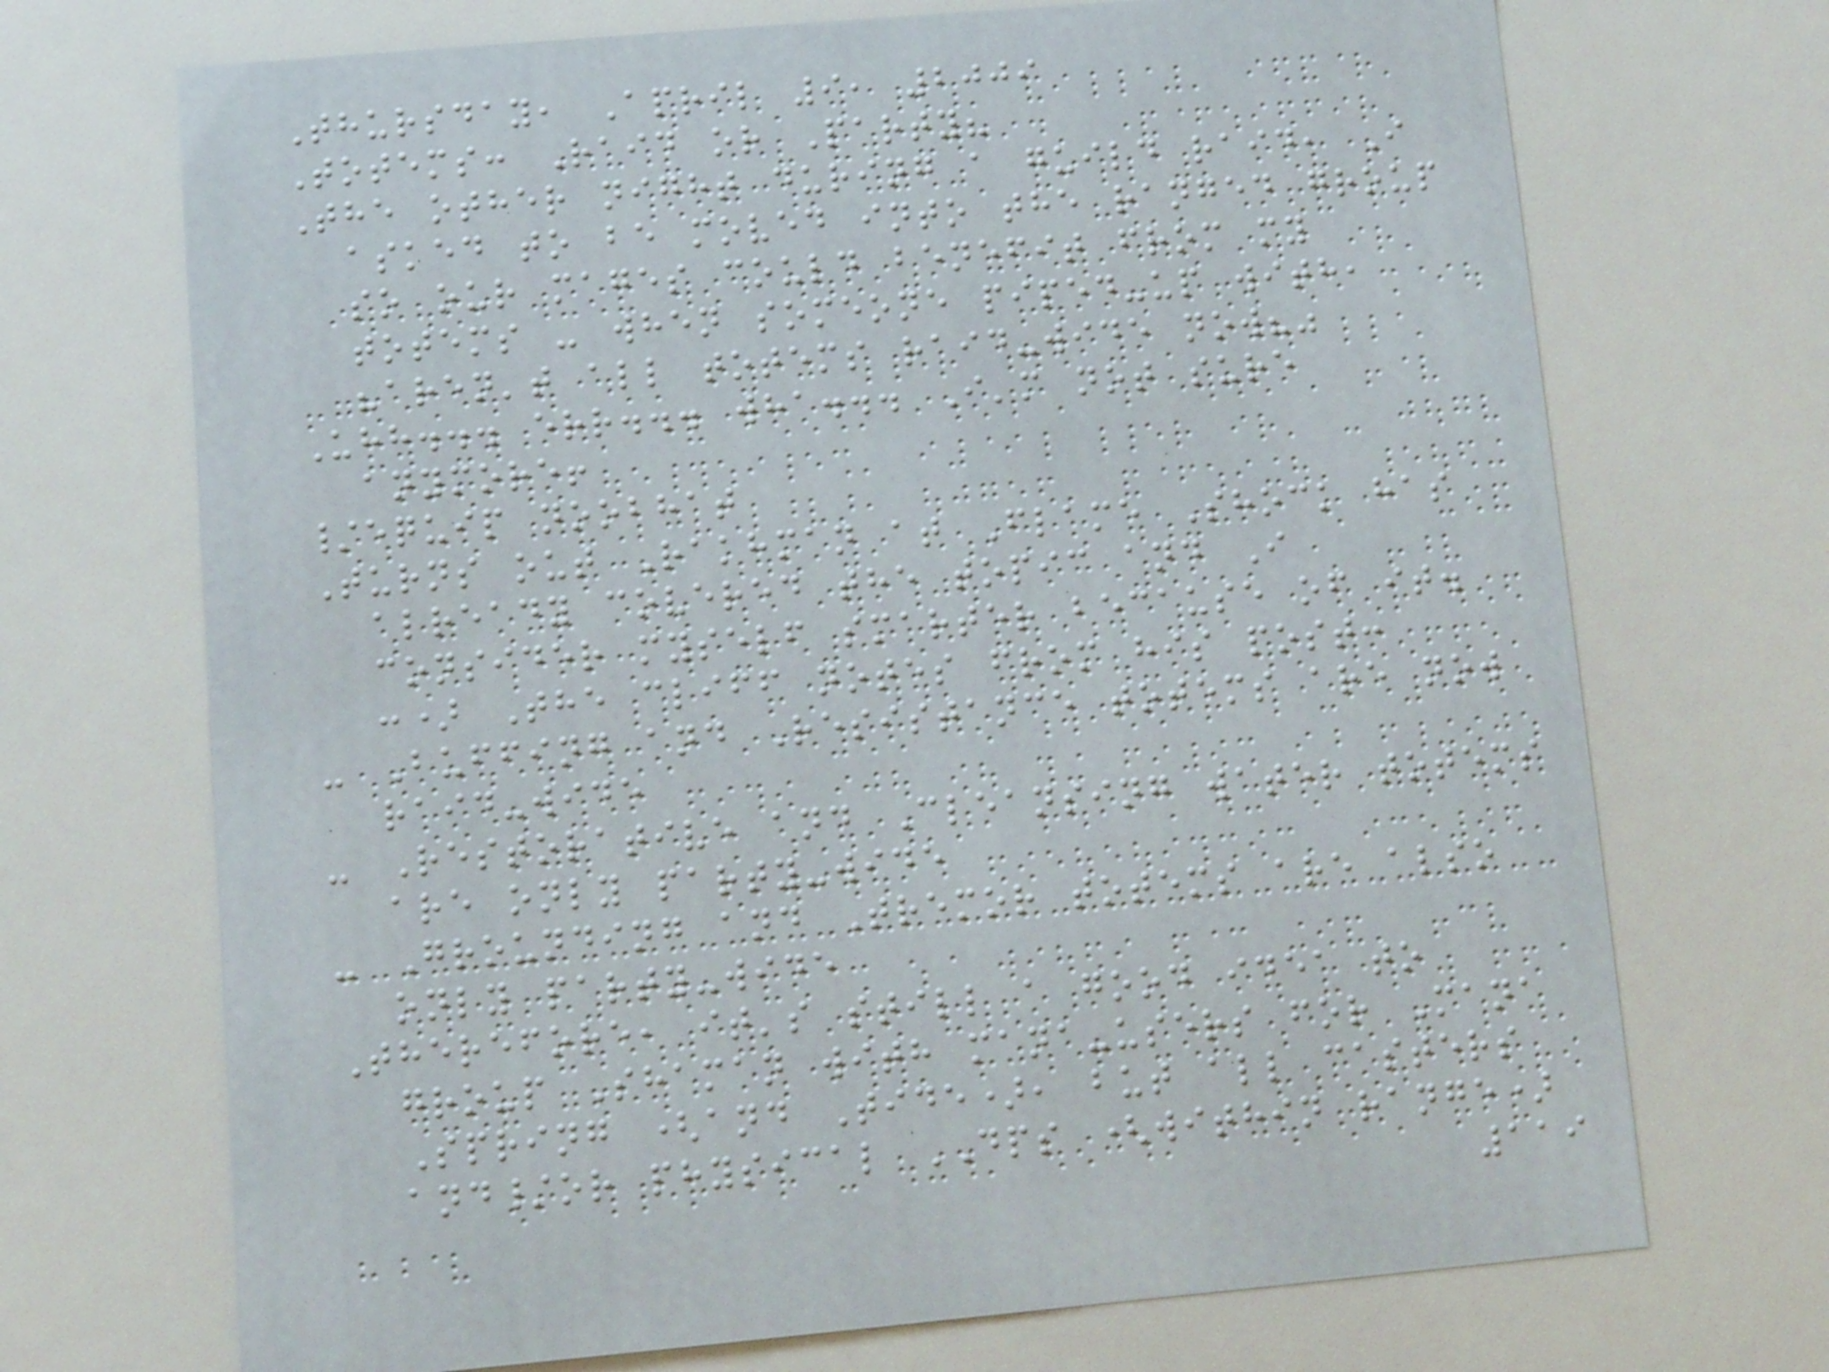Thursday, April 9, 2009
Totems: Raid or Party?
The other night during a guild raid, I
asked to be moved into the ranged group
so our mages could benefit from my
totems - when someone piped-up with,
"aren't all totems raid-wide now?"
Uhh... err... wha... I'm not sure
anymore!
/equip noobhat
Turns out Rakhman at Flame Shock has
already covered the topic and I
consider myself smarter because of it.
:) The cliff notes from his post:
- Buffing and Resistance totems are now
raid-wide
- Restorative and Cleansing water totems
are only party-wide
- Grounding and Tremor totems are also
only party-wide
Therefore, it's still a good idea to
group Shaman with mana-users for Mana
Spring (and Tide), but all casters
and/or physical DPS (within range)
119
